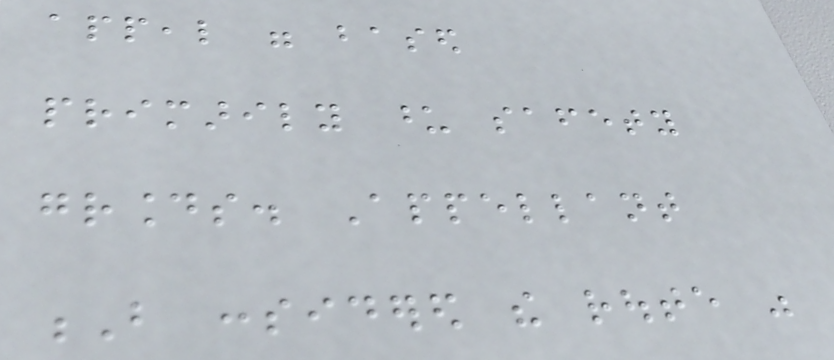appeal were based
primarily upon safety
grounds. Appellant
B considered the route was
